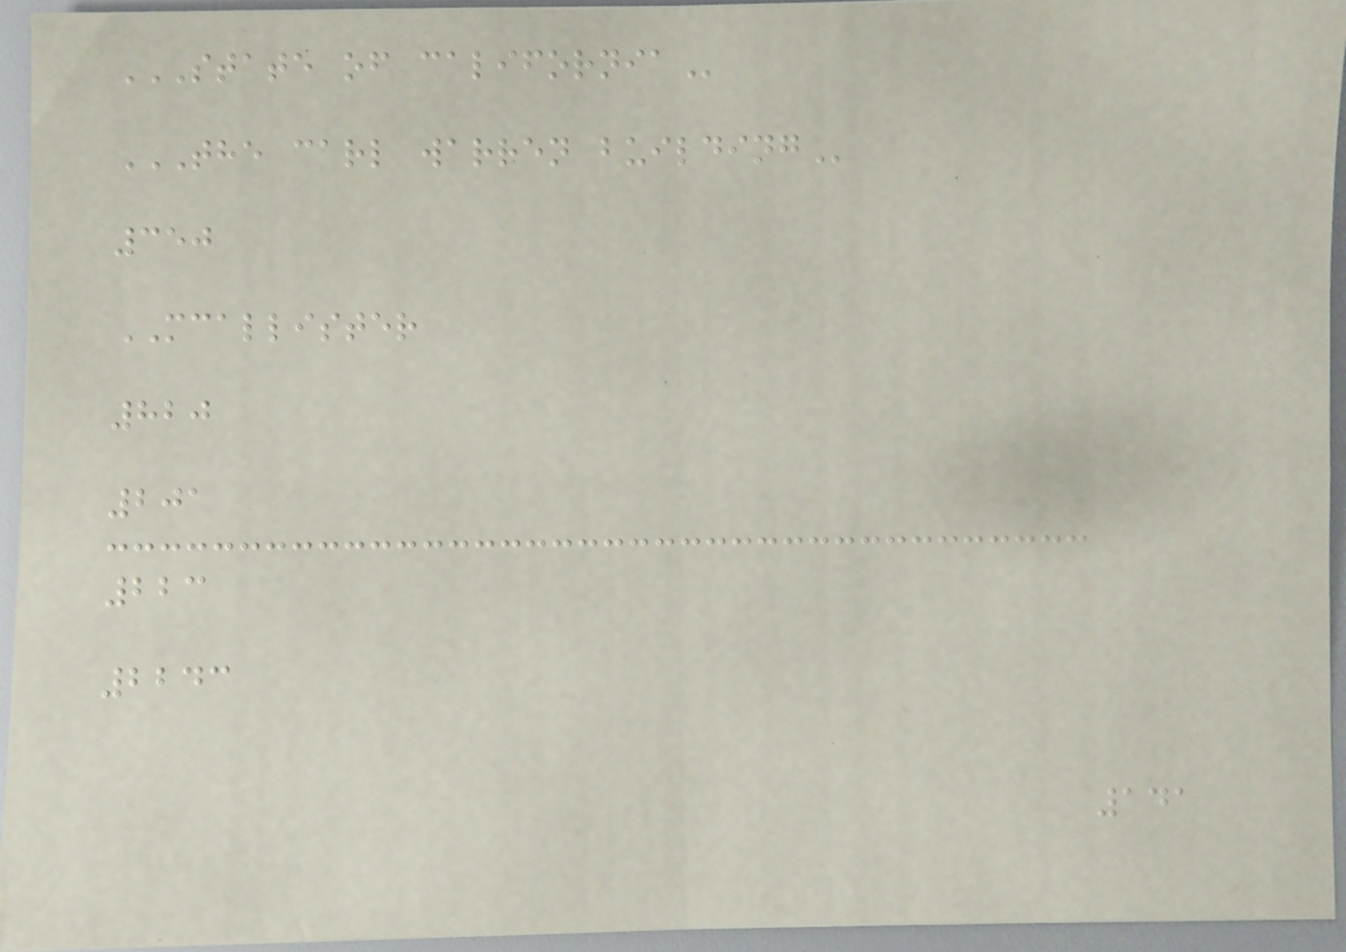STATE OF CALIFORNIA
THE CARL WARREN BUILDING
350
MCALLISTER
820
201
223
2243
141
